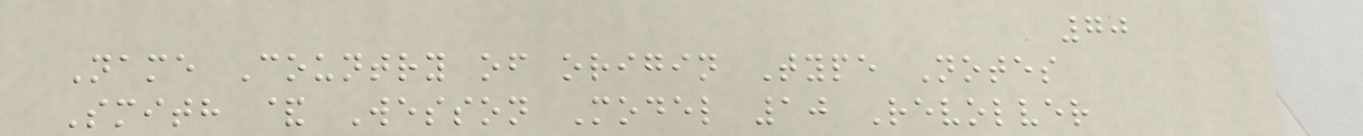70
Name Country of origin Type Notes
Smith & Wesson Model 10 Revolver
